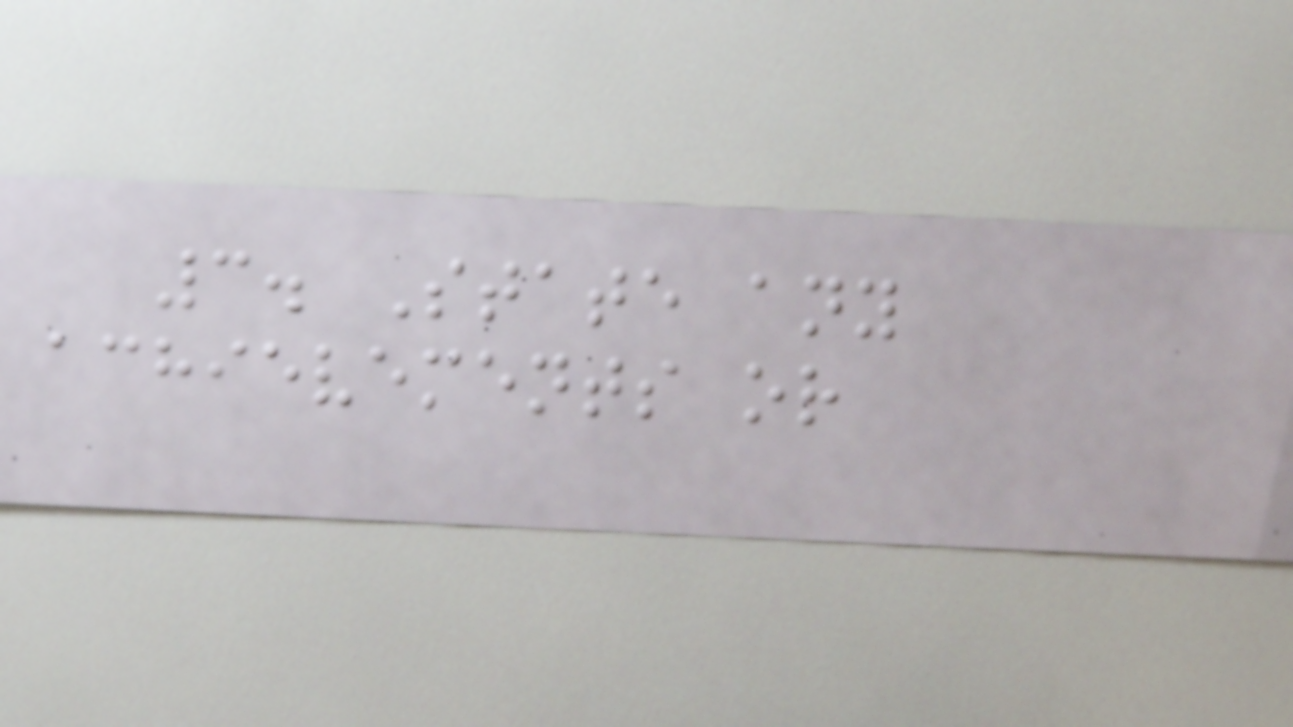3. State any
achievements or
